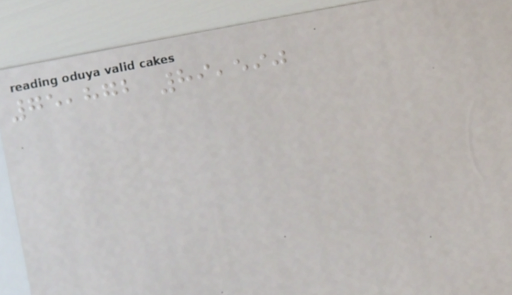75,872 89,590
